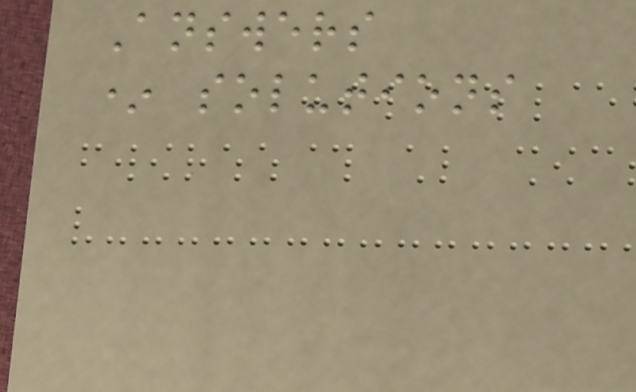Answers
* solutions
